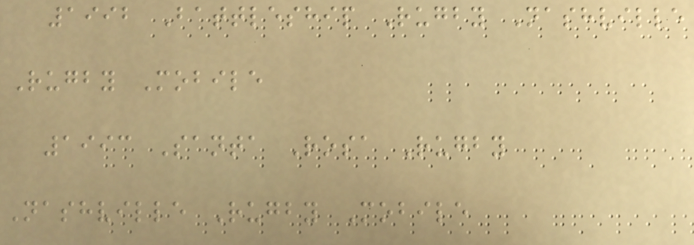1992 Battleship Rugby Nashville
Rugby Mobile
1993 Santa Rosa Rugby
Nashville Rugby Mobile
